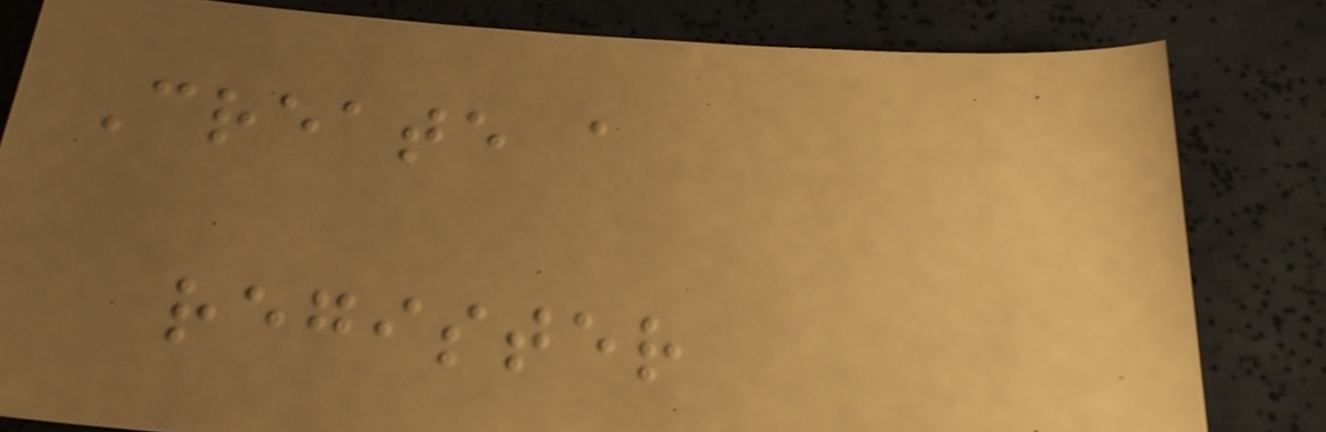Create a
register
